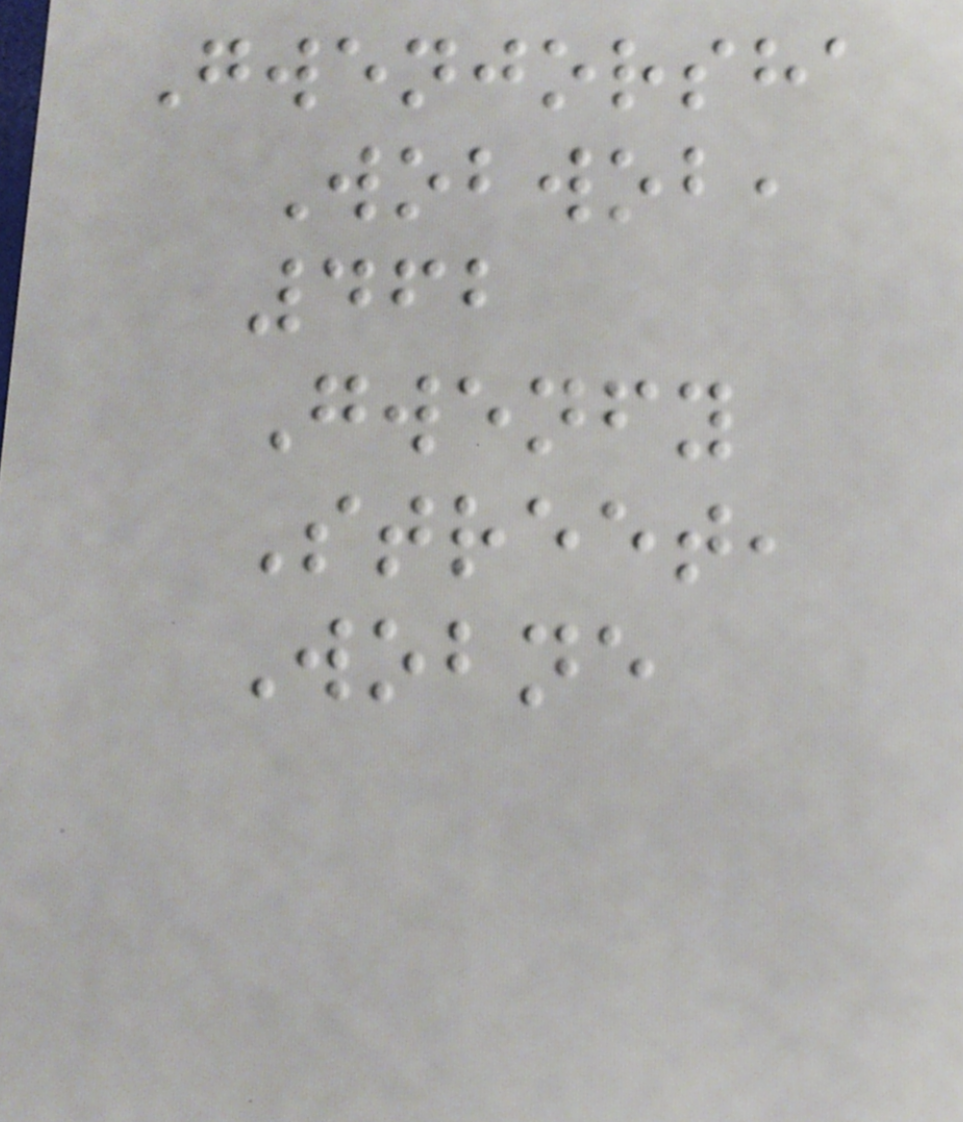Gwenjorsha
Wobwob,
462
Gwenfy
Street,
Wobne
